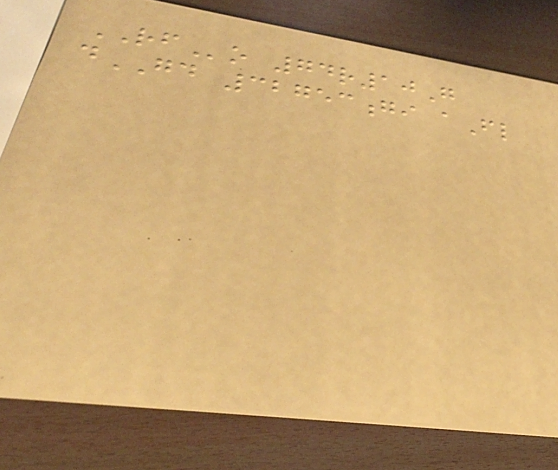RFo 74r10G
dGD 32753gi aFl
